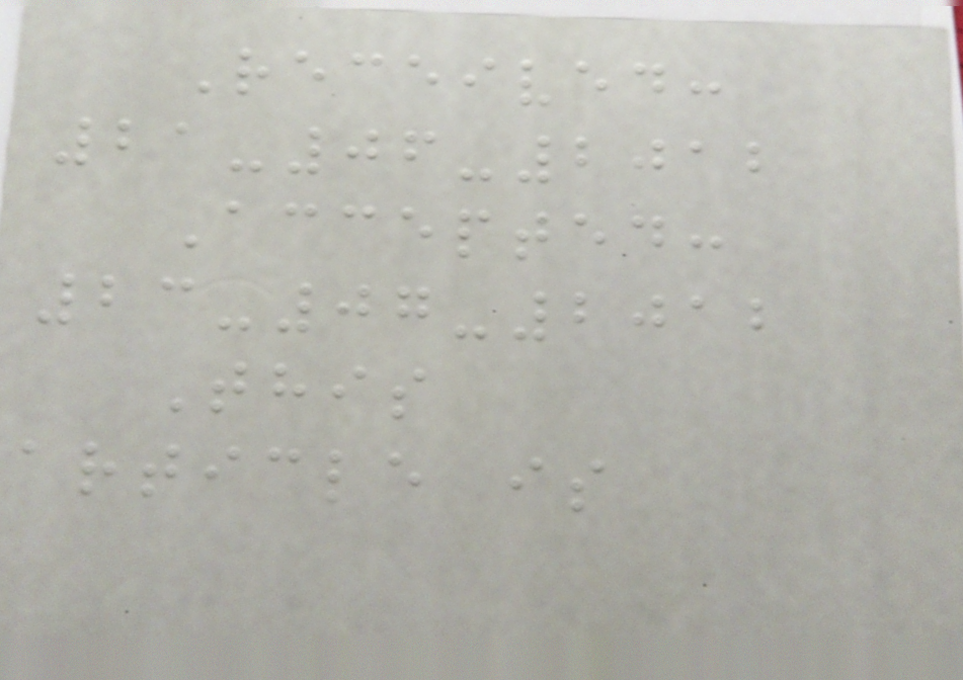Received:
21-06-2012
Accepted:
23-07-2012
This
article is
